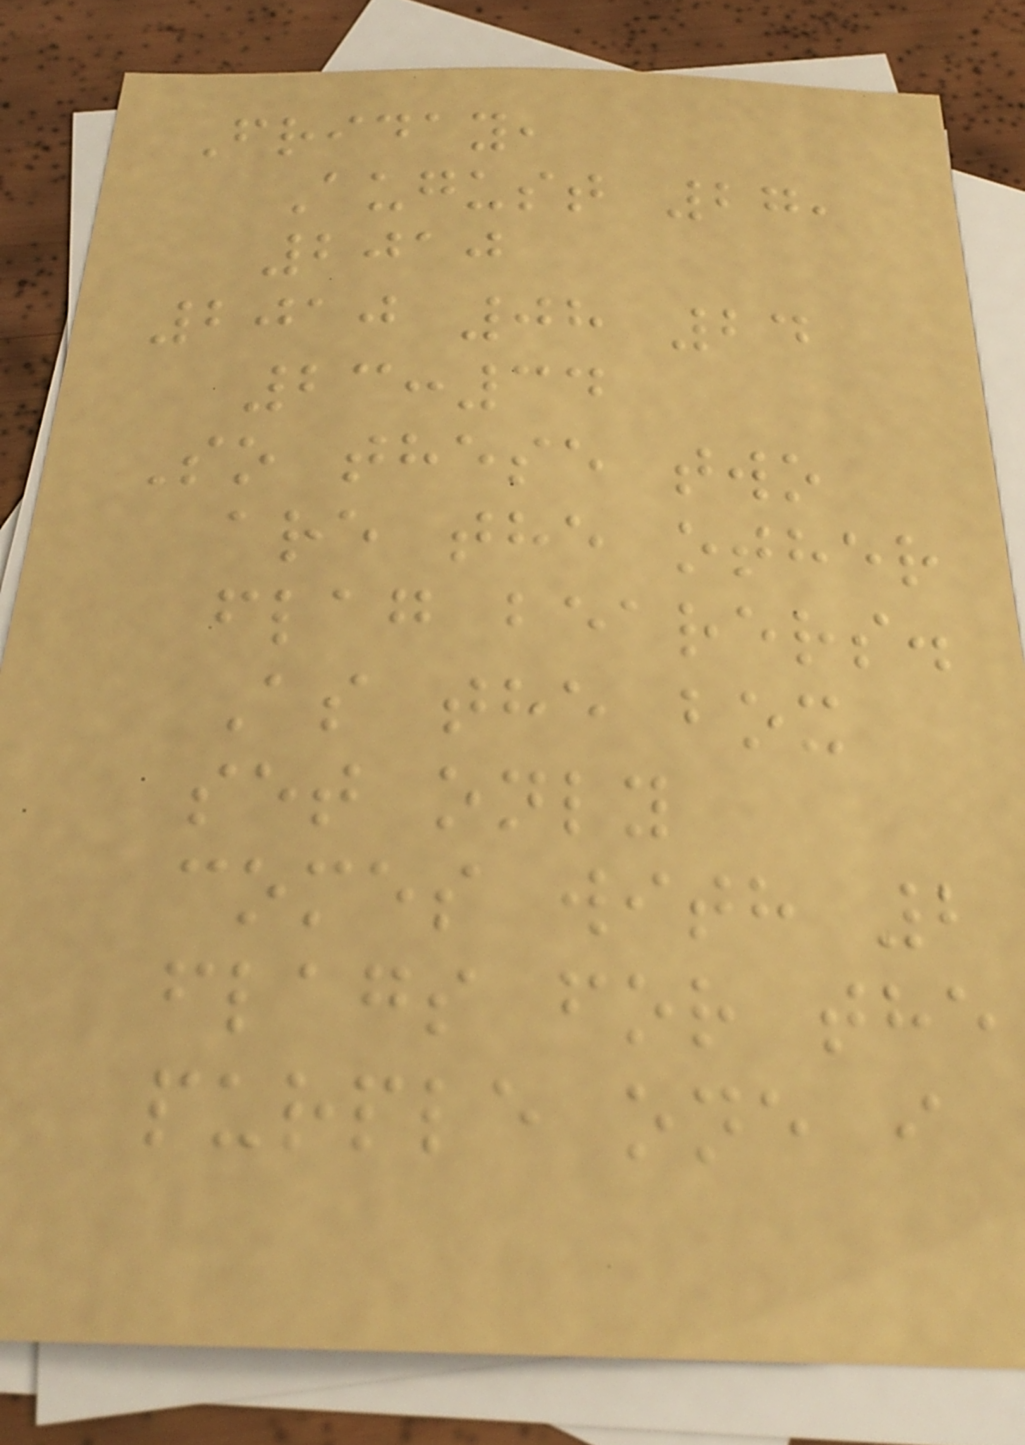Friday,
August 27,
2010
2010 08 24
23:34
So these two
are the other
flag bearers.
As the box
set only
comes with 2
flags for the
purple one i
